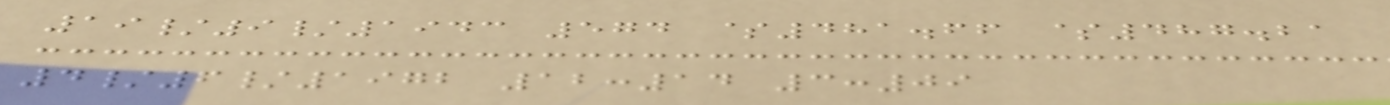19/9/1943 574 $481.66 $487.21
4/6/1972 12:14 3:09
